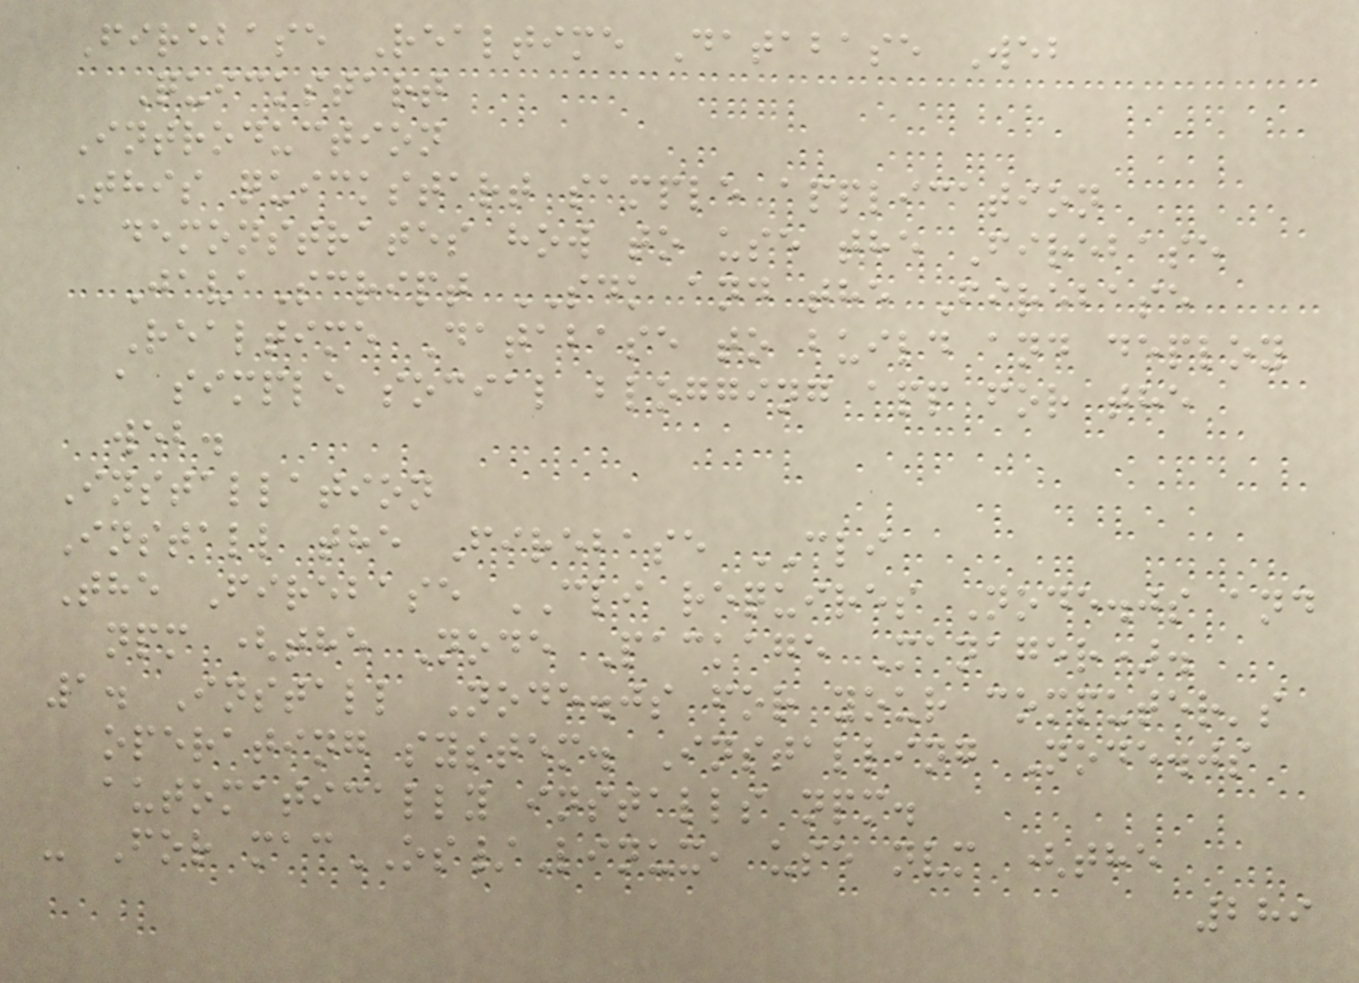Firebase Realtime Database Web
Quickstart
Introduction
This quickstart sample application
demonstrates how to use the Firebase
JavaScript SDK and the Firebase
Realtime Database to build and deploy
a simple social blogging app for the
web.
Installation
Install the Firebase CLI
The Firebase CLI requires Node.js and
npm (the Node Package Manager).
1. Install Node.js for your computer's
operating system. Installing Node.js
automatically installs npm.
- For macOS/Linux, use nvm (the
289
